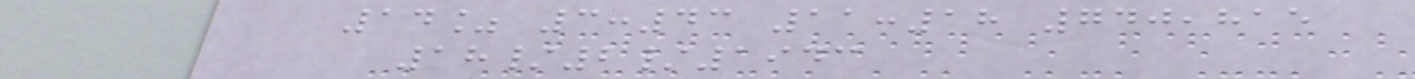14% 3:43 11:18 740,815
18/2/1943
